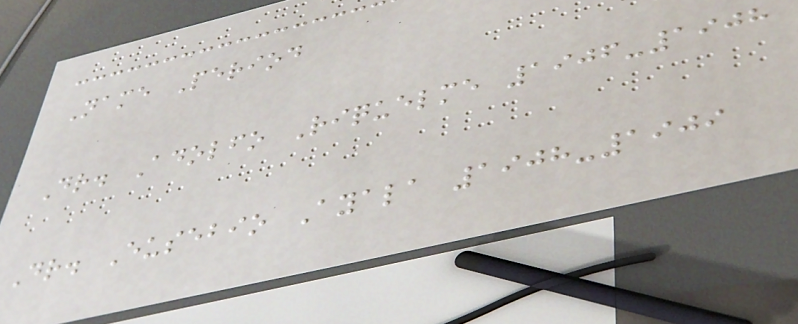Name Period
Dr. Adolfo Riquelme 1906-1908
Dr. Eusebio Ayala 1908-1909
